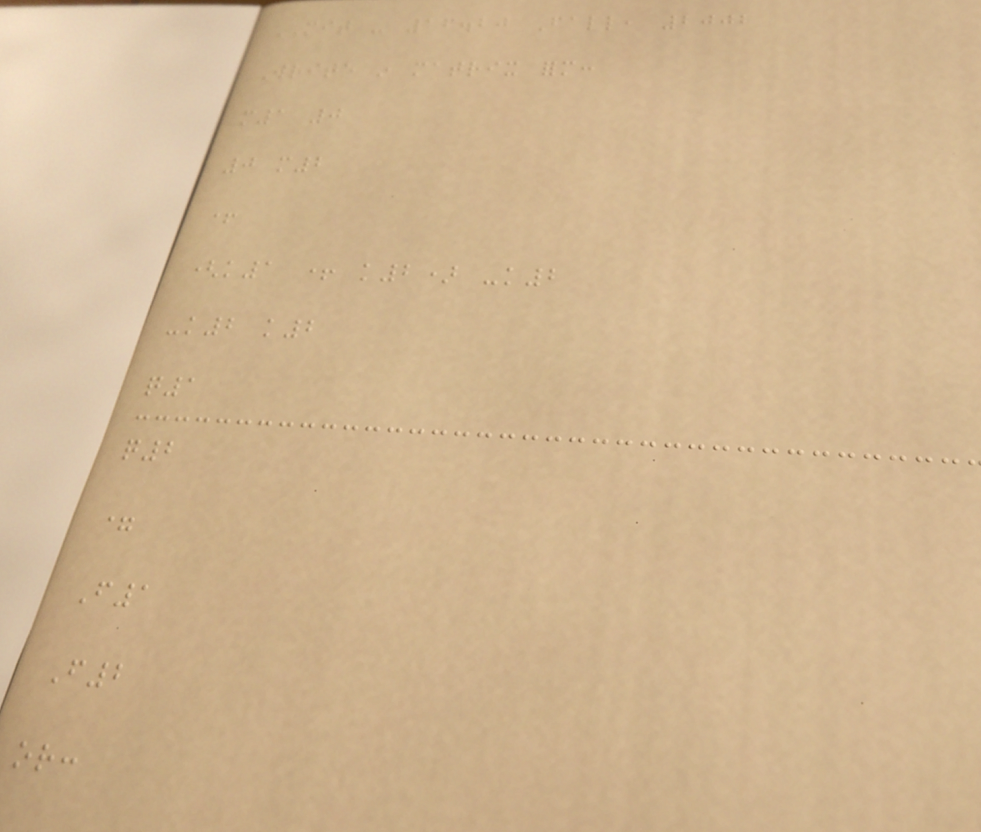MIT - 16.20 Fall, 2002
Write in matrix form:
m1 0
0 m2
+
(k1 + k2) -k2
-k2 k2
q1
q2
=
F1
F2
or:
